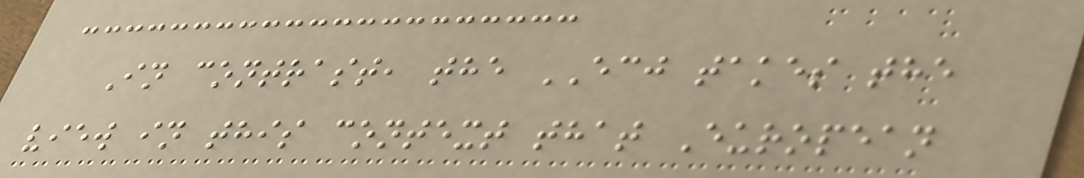In contrast, the ECJ takes the
view in this context that European
